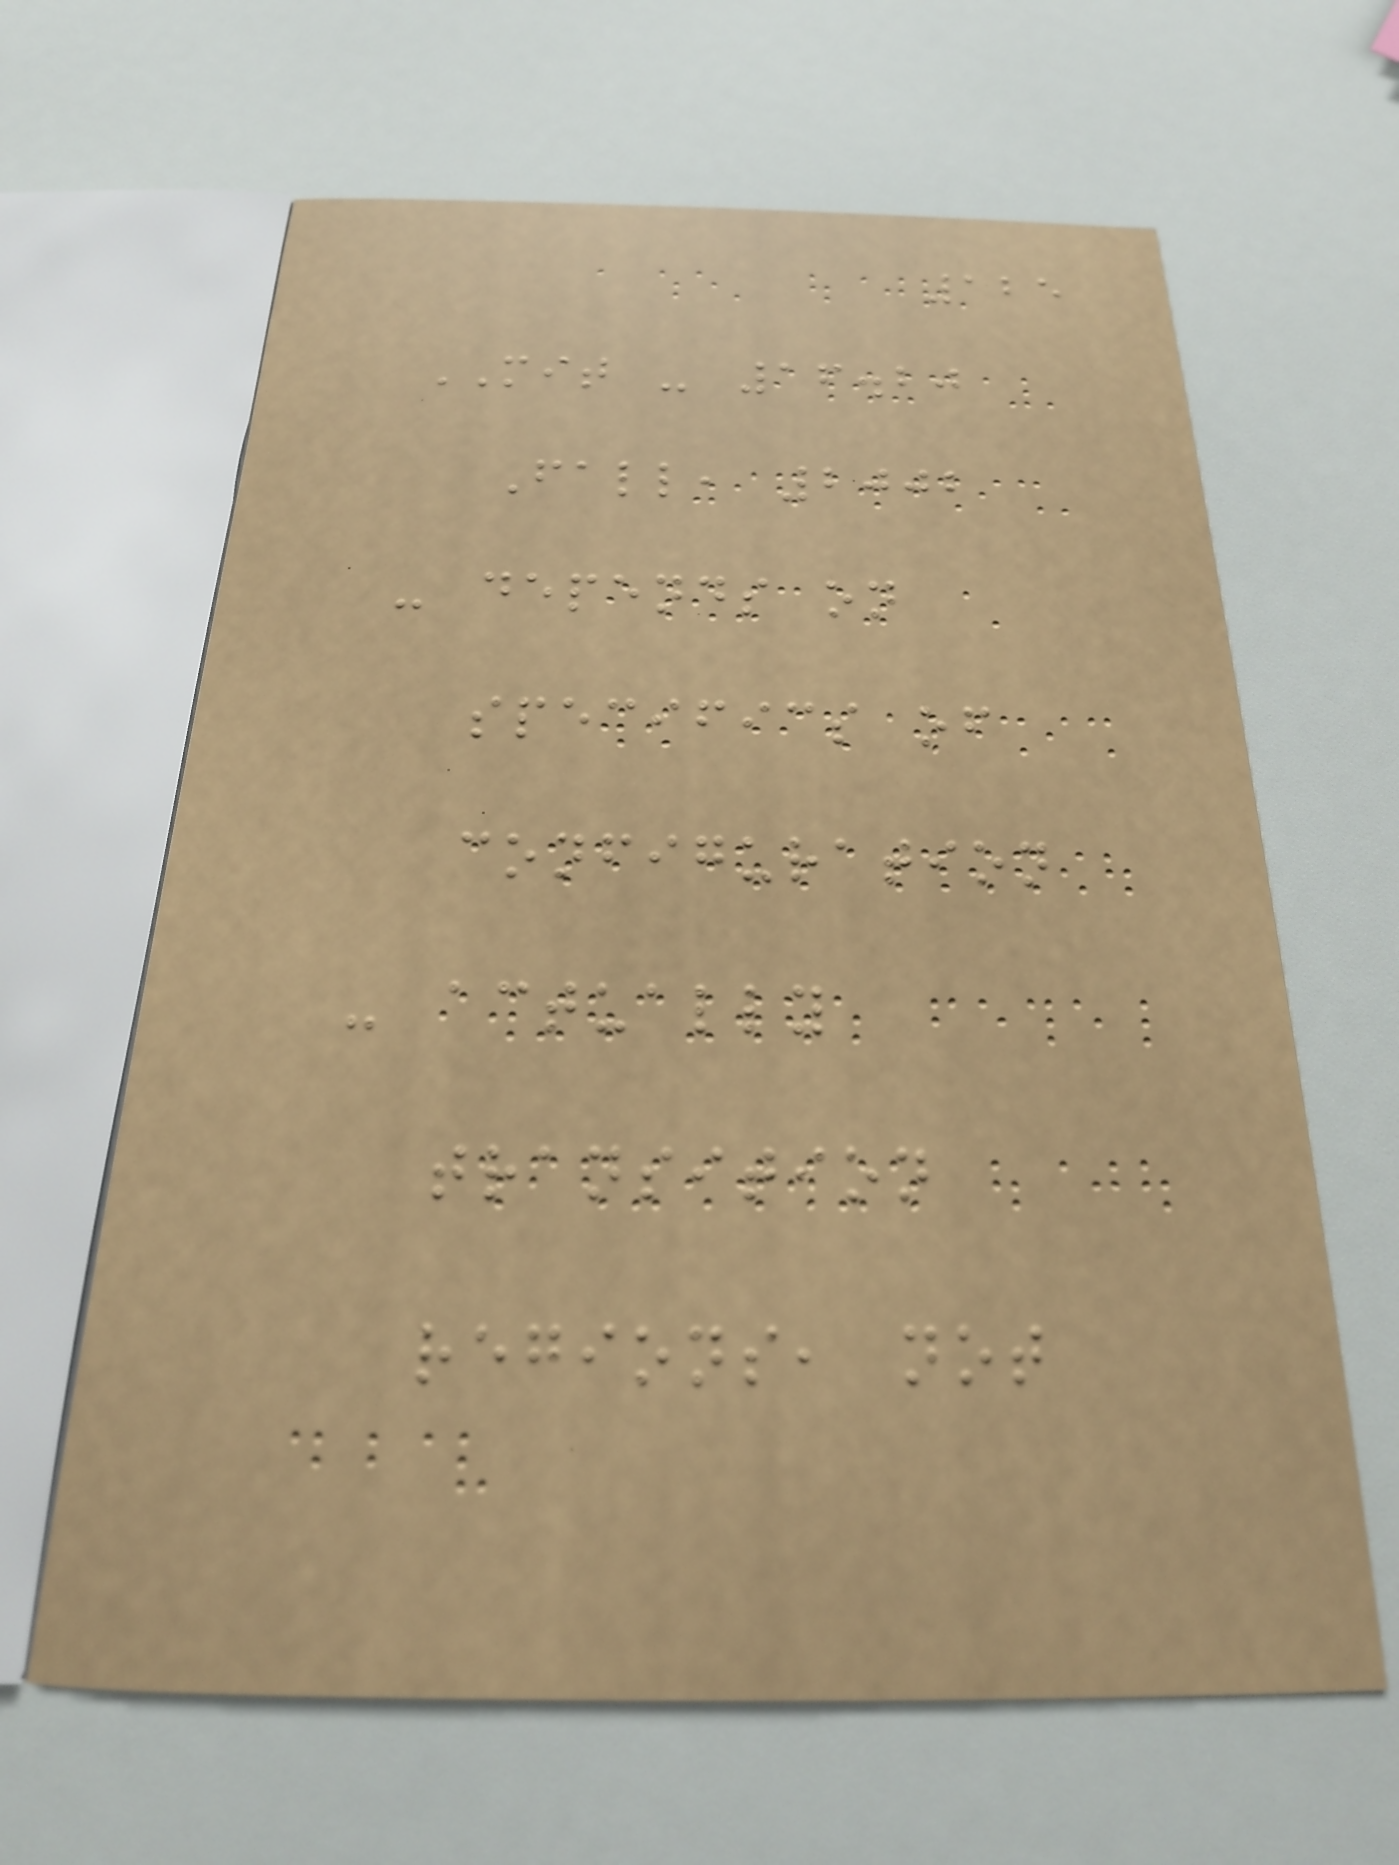125
MIT - 16.20
Fall, 2002
- depends on
specifics of
configuration
- actually
transition
regions, not
